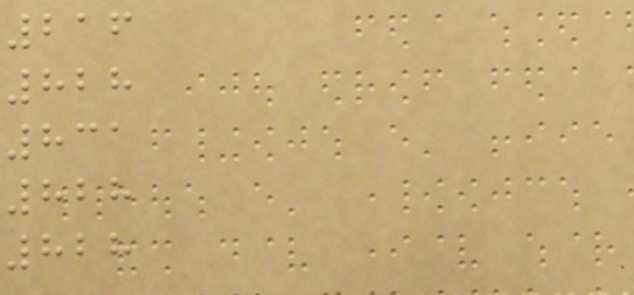216
828
831
828
828
